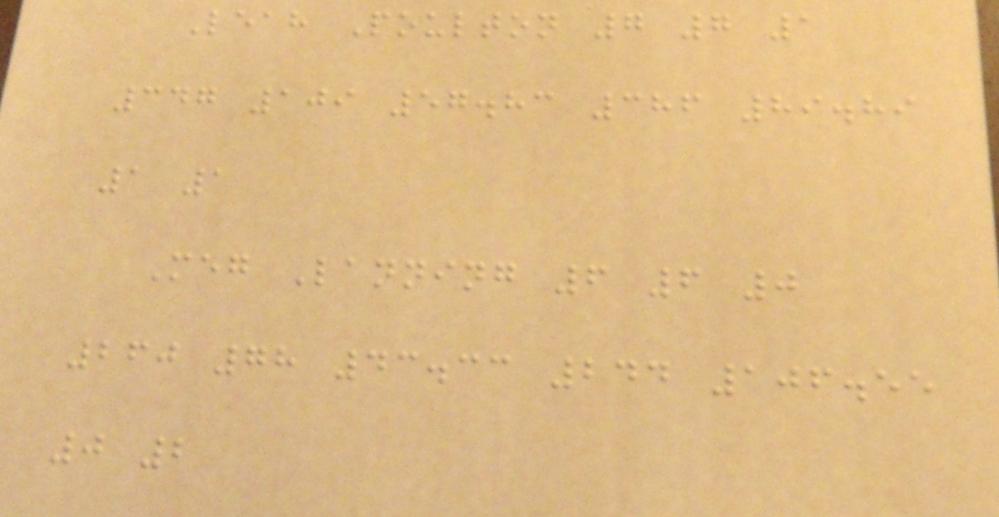Leah Poulton 7 7 1
347 109 57.83 386 89.89
1 1
Meg Lanning 6 6 0
260 78 43.33 244 106.55
0 2
